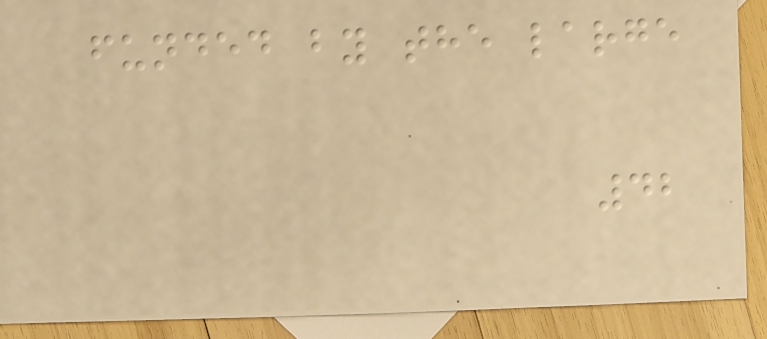funded by the large
42
